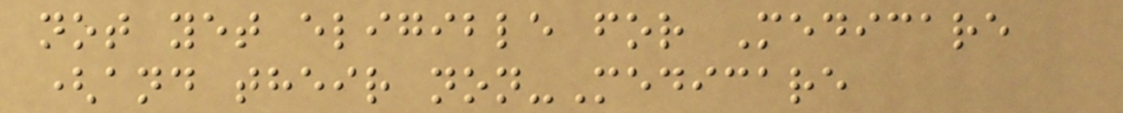not yet eligible for Medicare
(and their non-Medicare
